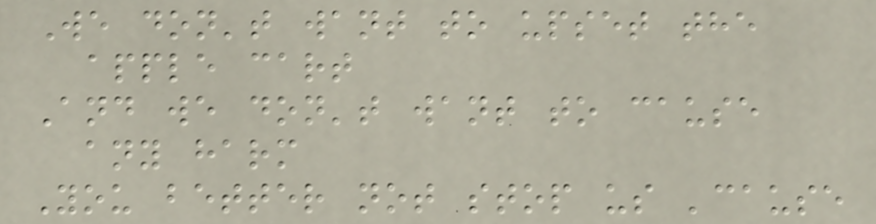We don't want to upset the
apple cart
And we don't want to cause
any harm
You better not stop us 'cause
